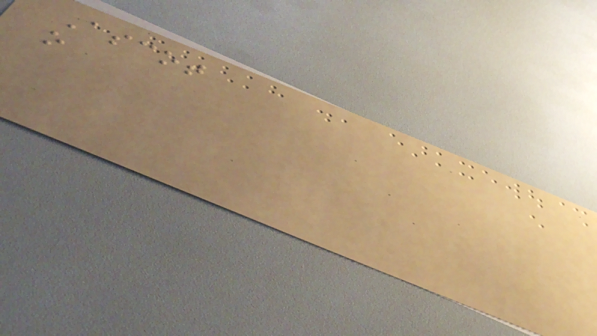Ascot
o
